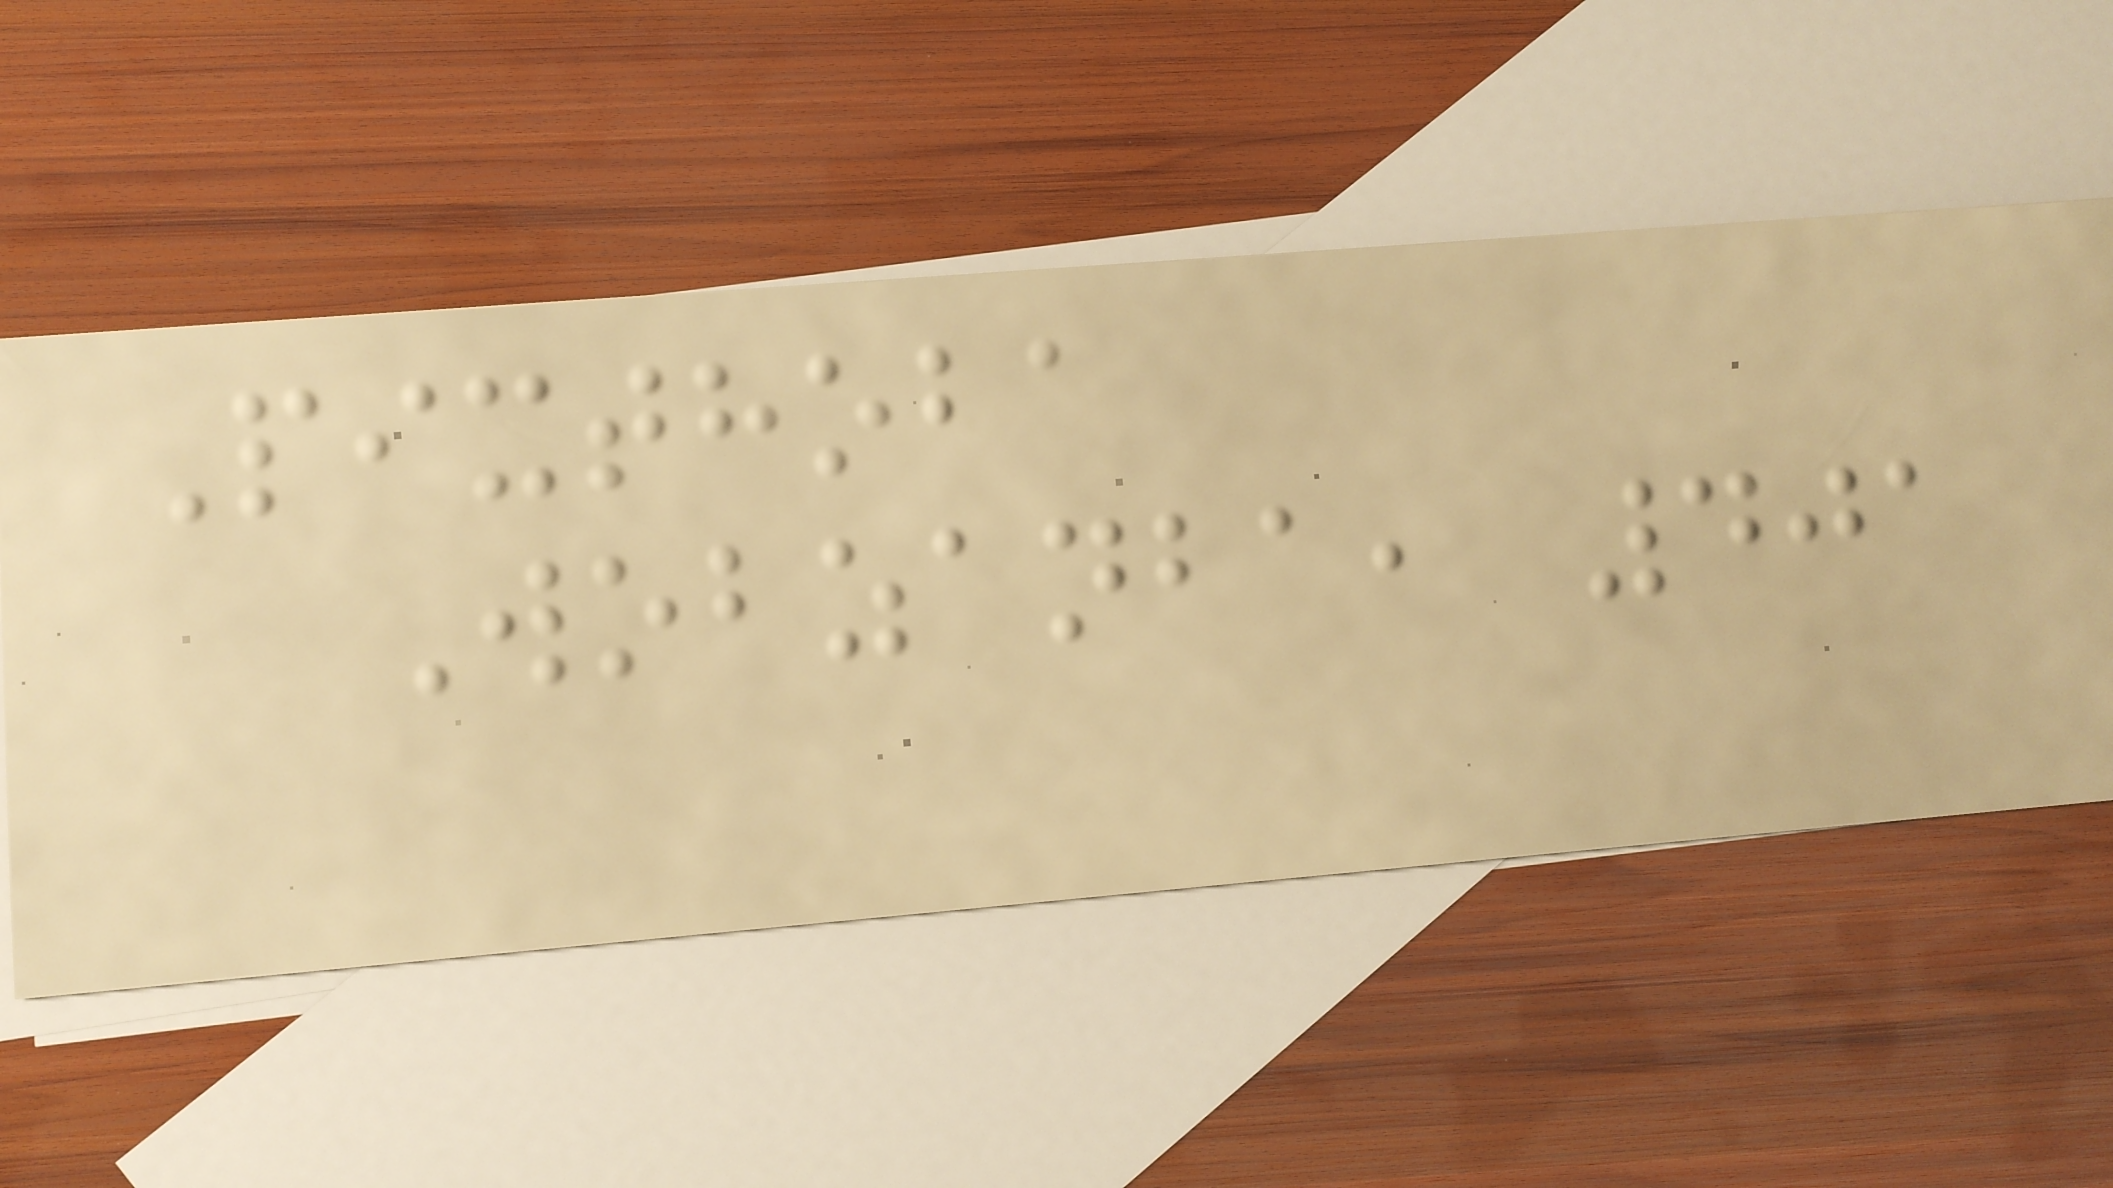Pixthoba
Wobzanba, 401
